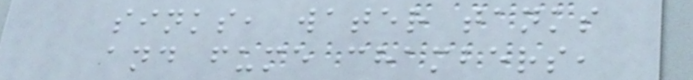sinks, water tanks
and fume chambers,
